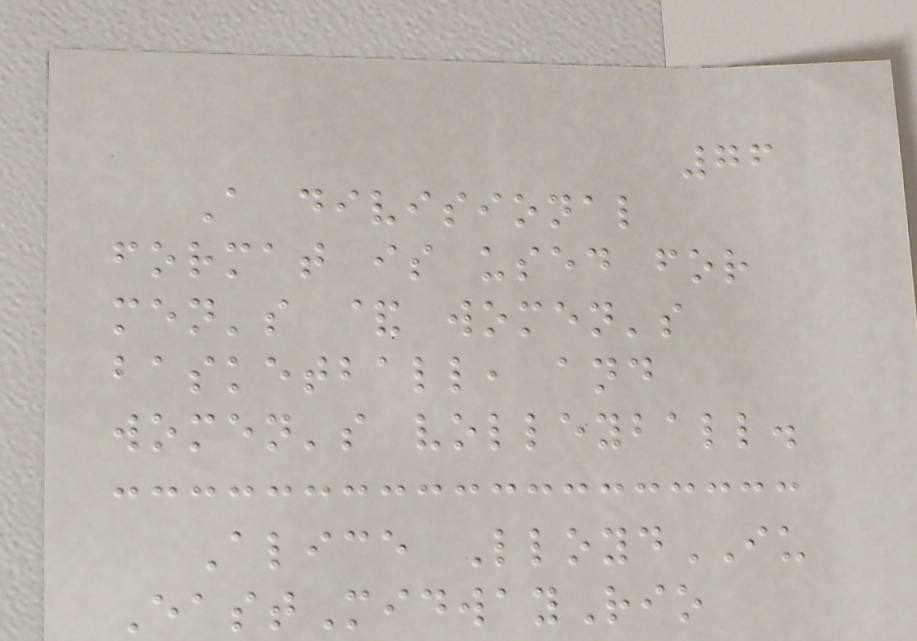76
A divisional
format is used for
men's & women's
basketball, and
women's volleyball.
Alice LloydIU
EastMidwayRio
